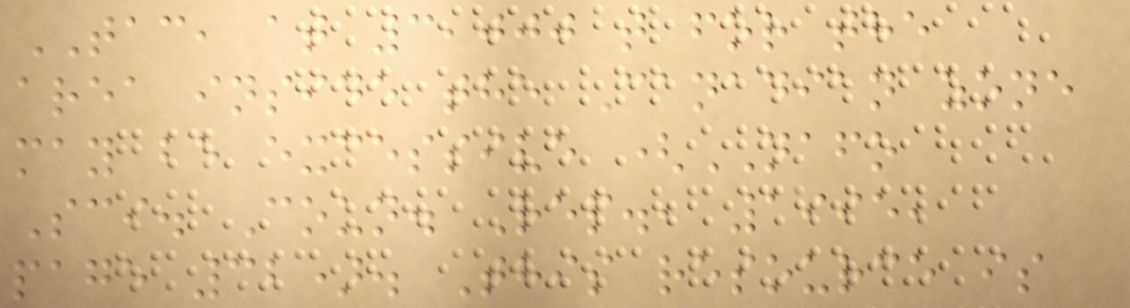TAC, at 3,000 t for the
area inside the Canadian zone
may be excessive (NAFO
Sci. Coun. Rep., 1995,
page 32). This resource is
